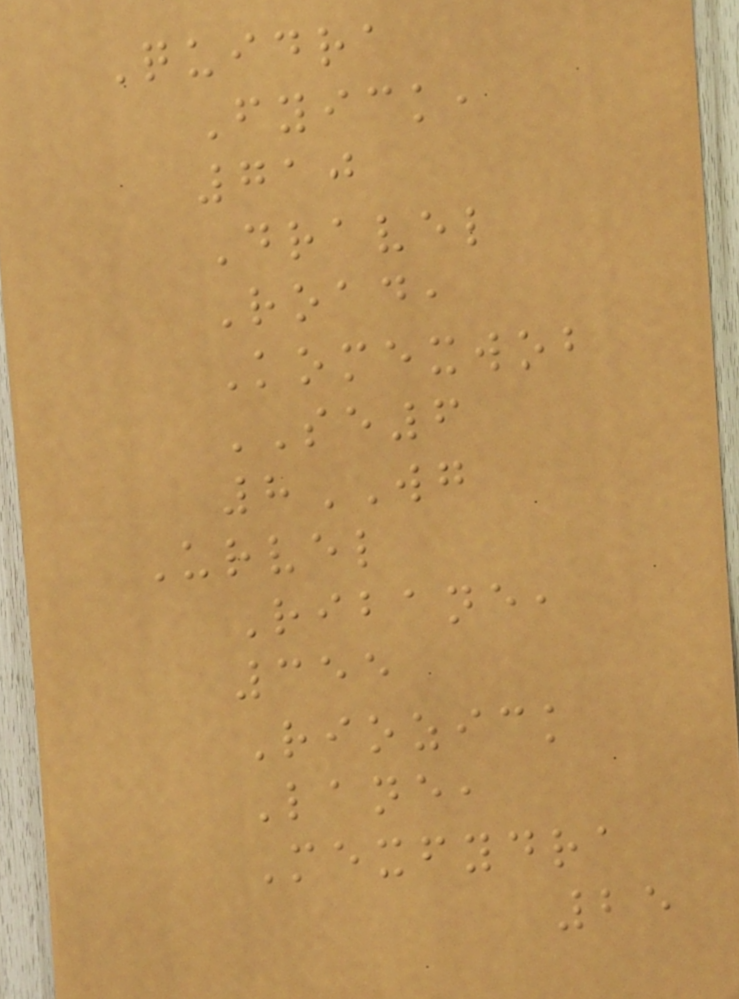Quidra
Fyick,
710
Dravel
Road,
Komexwob
SE6
8WG
Urvel
Ribane,
355
Riozick
Lane,
Mexfydra
25
